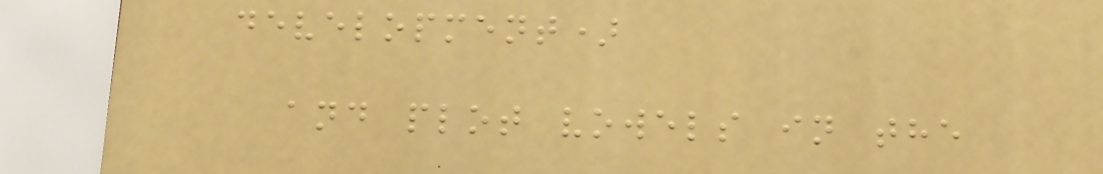development)
and plot vowels in the
